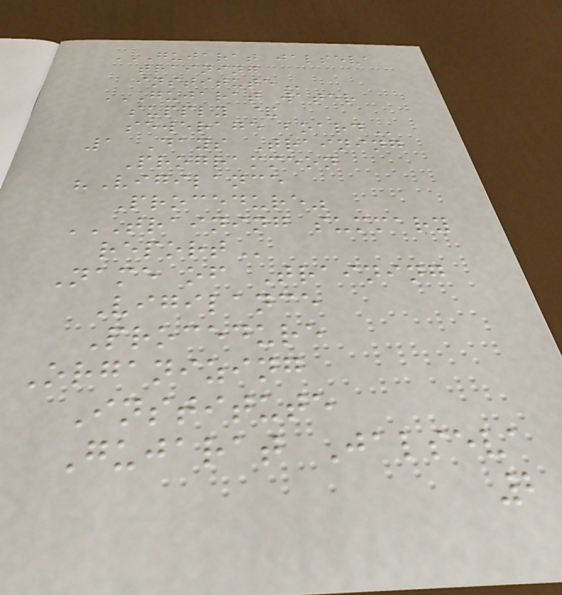GUJARAT JALSEVA
TRAINING
INSTITUTE
GUJARAT WATER
SUPPLY &
SEWERAGE BOARD
1 Days Training
Programmeon
"Vigilance
Procedure"
TRAINING SUMMARY
REPORT
Name of Training
Vigilance
Procedure
Organizing
Institute
Gujarat Jalseva
2
